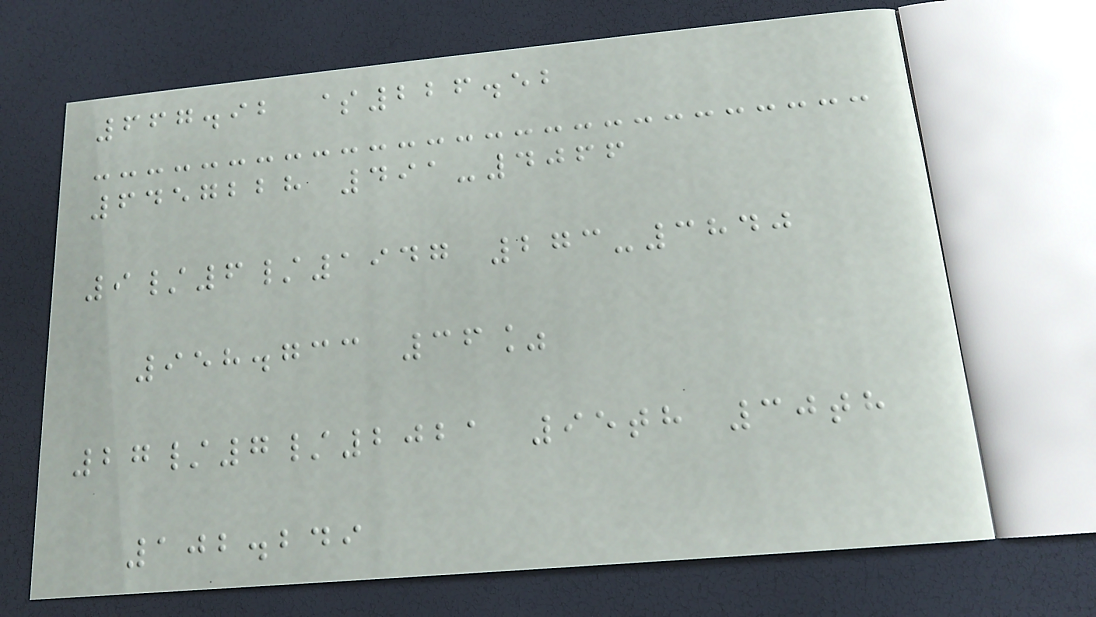667.92 $226.52
6457228 491-4066
9/6/1947 273-3840
958.733 36%
27/7/2021 95th 30th
102.249
